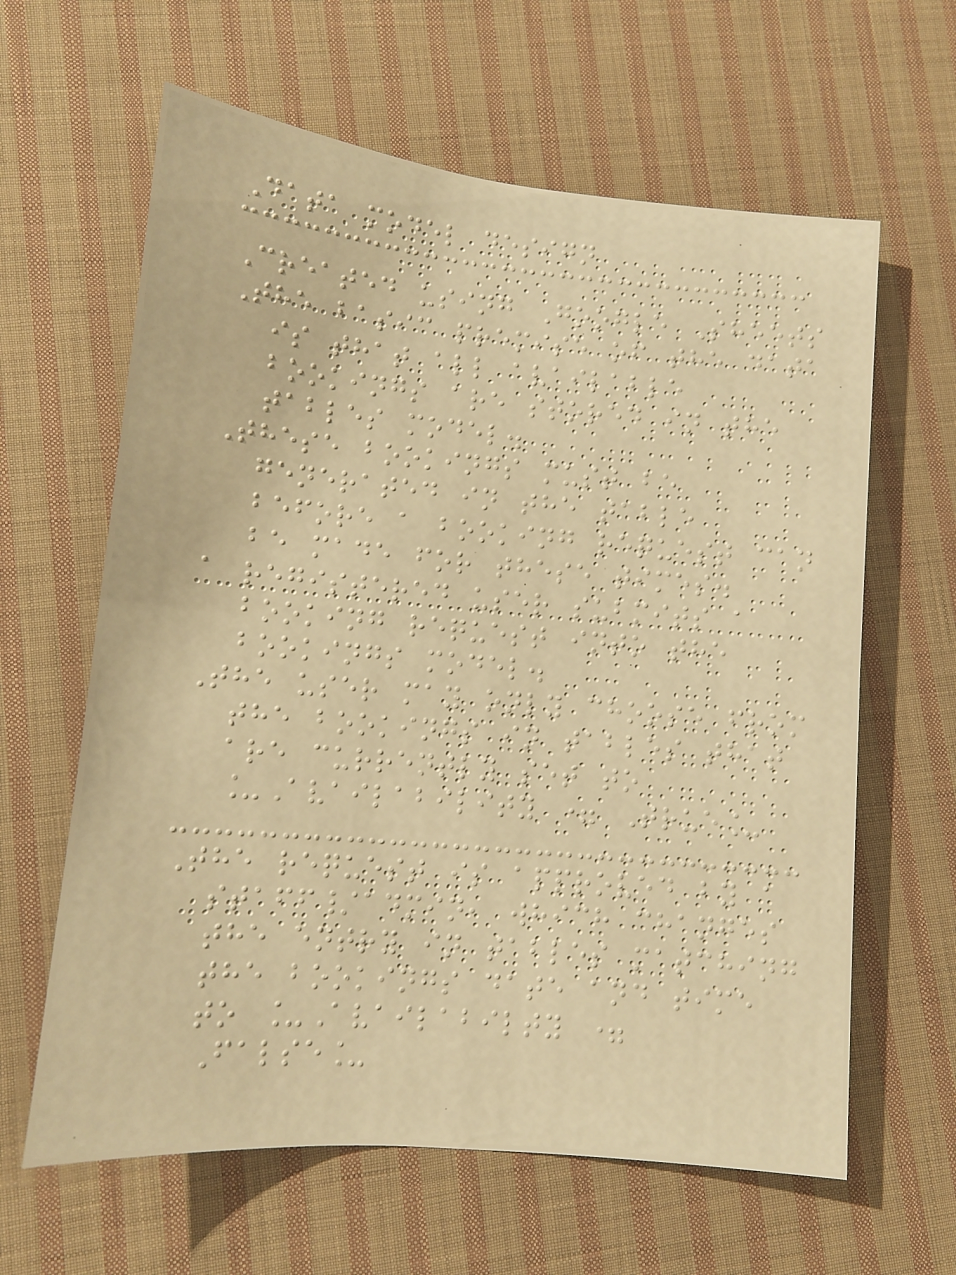Data model design
Created using Google Sheets
The basic premise of the data
is that all available
bookings are stored in the
tables model.
These bookings must be
generated in the table
before a booking request can
be made for these times.
a registered user submits a
booking request into the
bookings model.
The user may only choose from
the bookings in tables that
are currently set to
_Availability = True_
The request is approved by a
staff/admin, which changes
the entry in tables matching
the bookings date and time
to _Availabilty =
False_
